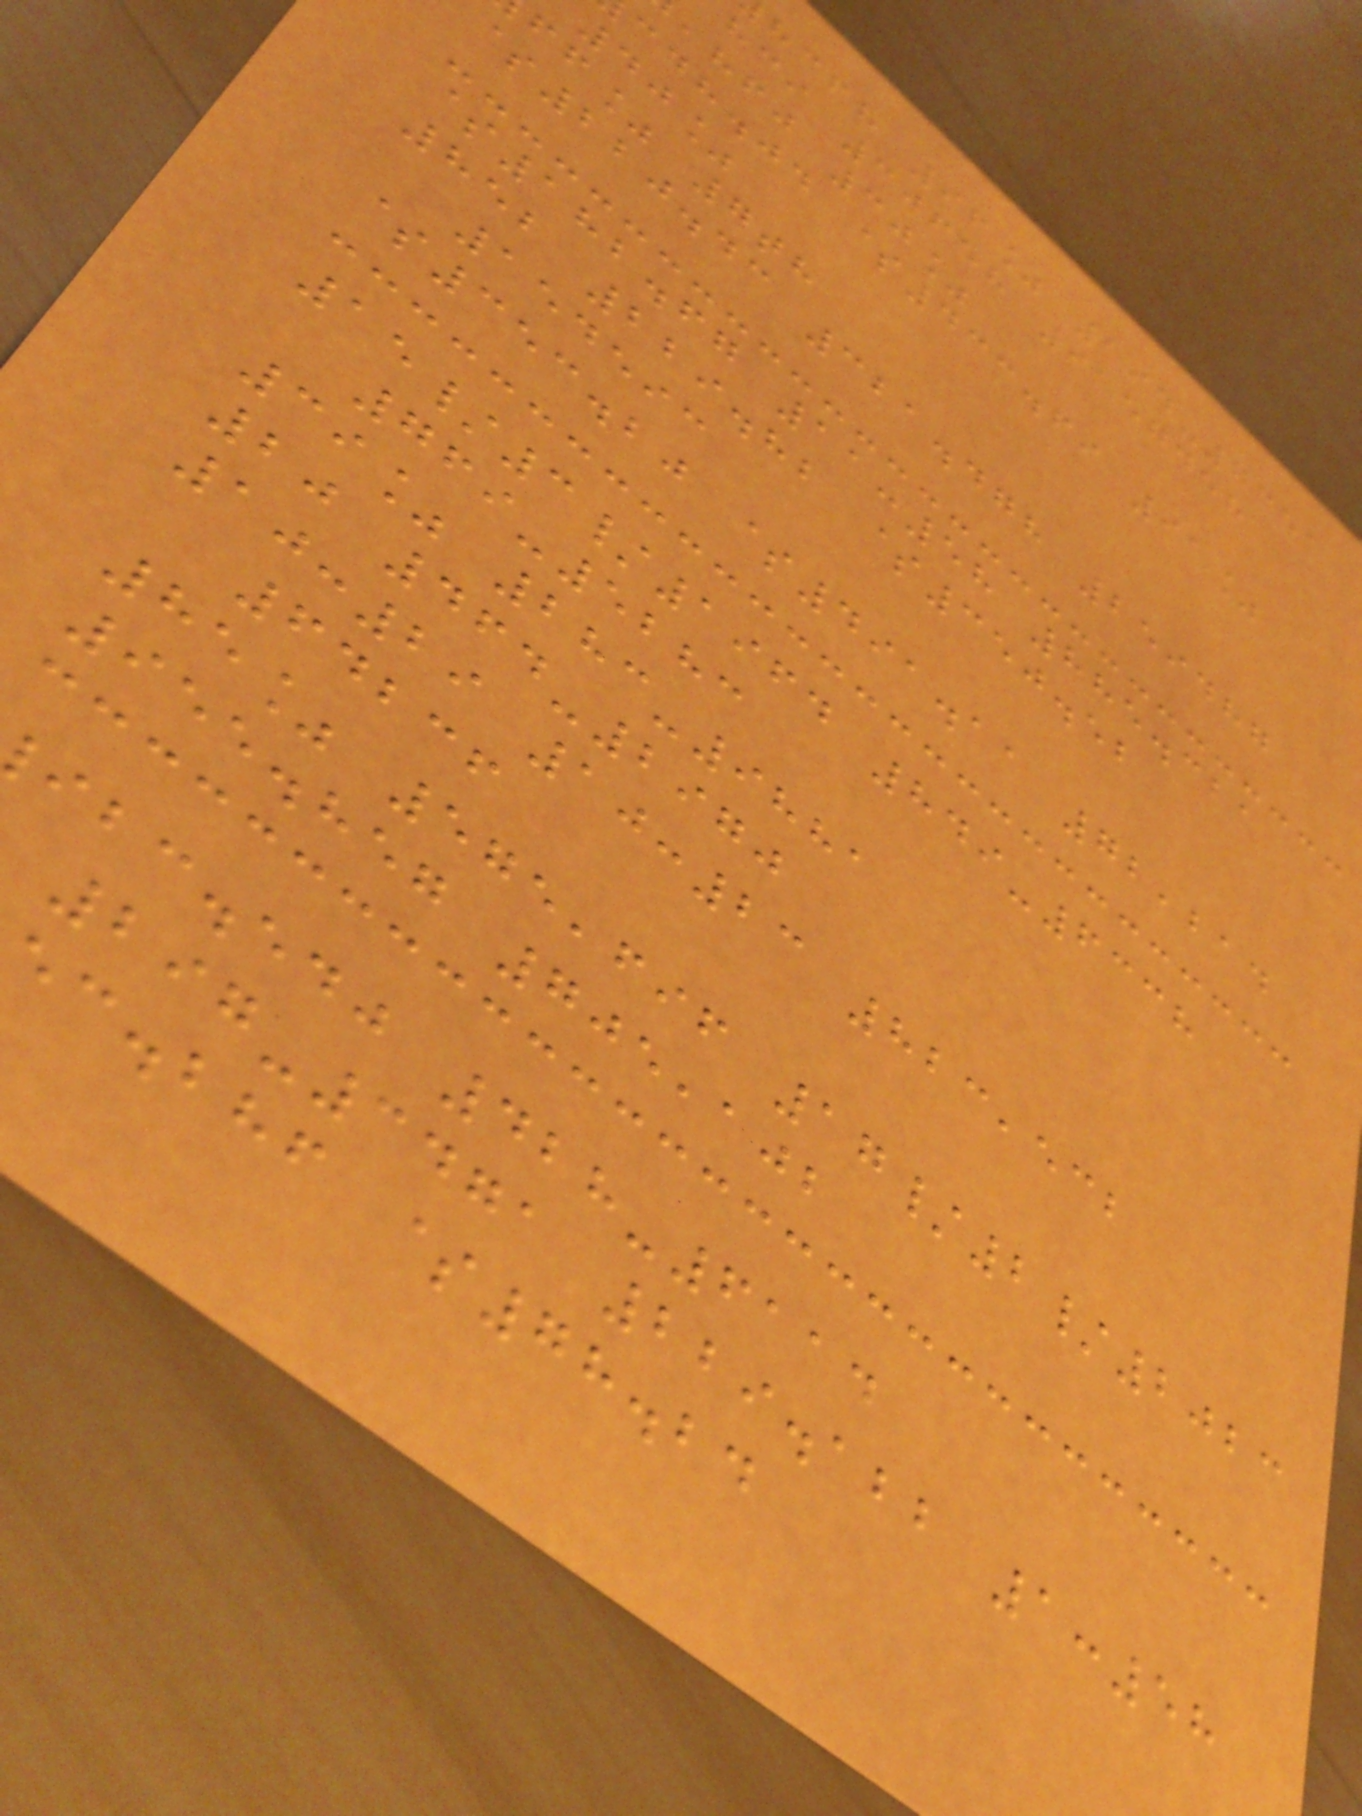hcfh 96% 194-7351
hci 30658 9157458
,hfj 30%
cdh.jd $433.69 91%
40%
ff% 7th
$220.43 321.478 259487
$182.67 11:58 885.321
852 229.82 $350.52
154593
$353.20 $491.11 72,214
15/3/1964 849-6338
769-5283
39% 283-9881
20 464-2970
10:29 10:23 823,532
64236
85% 575,696 17/2/2023
955.857 705,102
ibc.edj 428-6114
297-3471 229.122 1:58
ec.bhf $78.24
